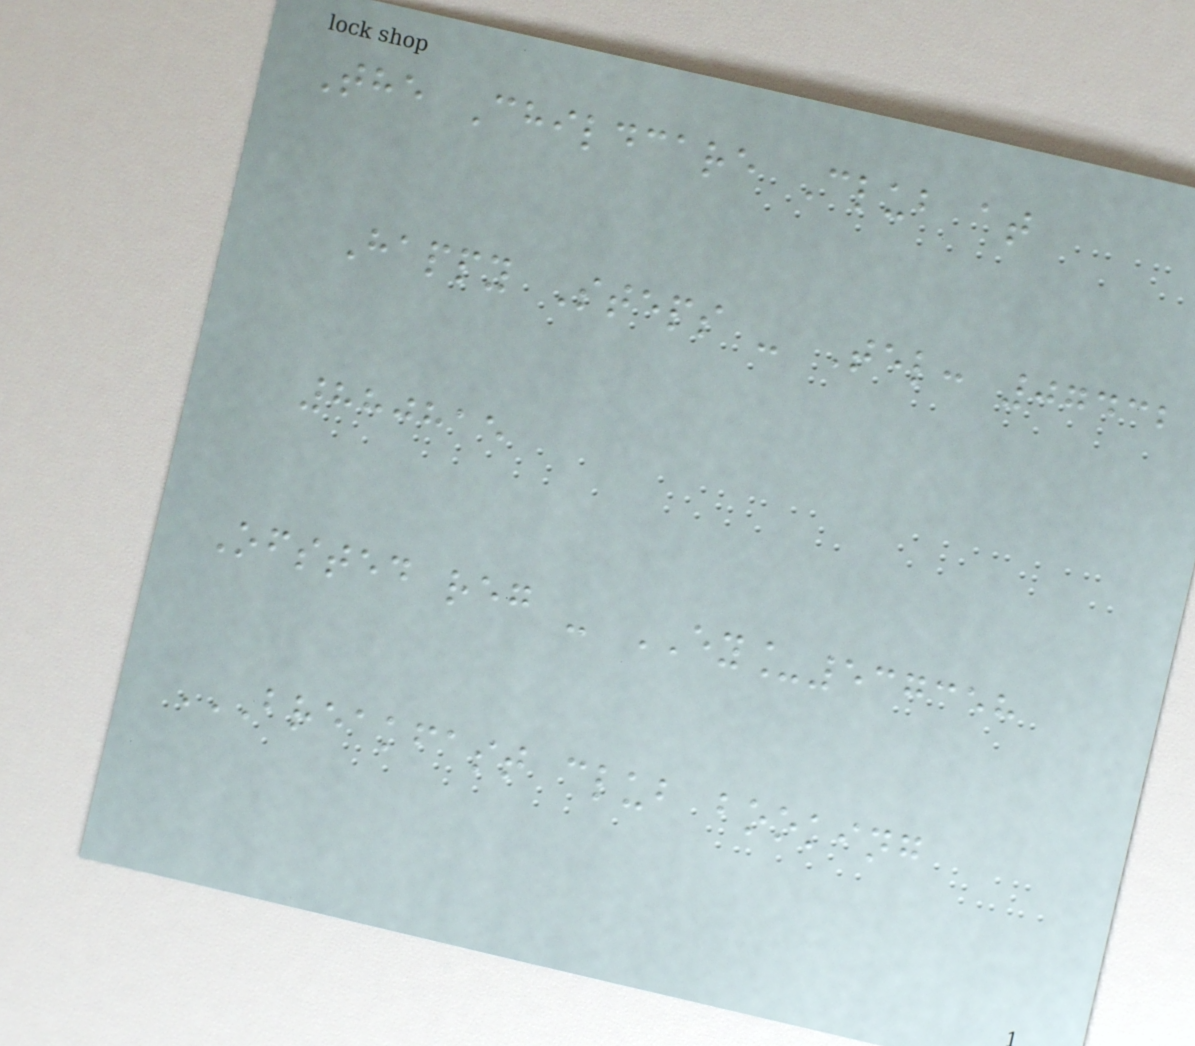The Childcare Club at
Happy Steps - Tel: 07432
880815
Ofsted reg - EY_537358
BREAKFAST CLUB BOOKING
